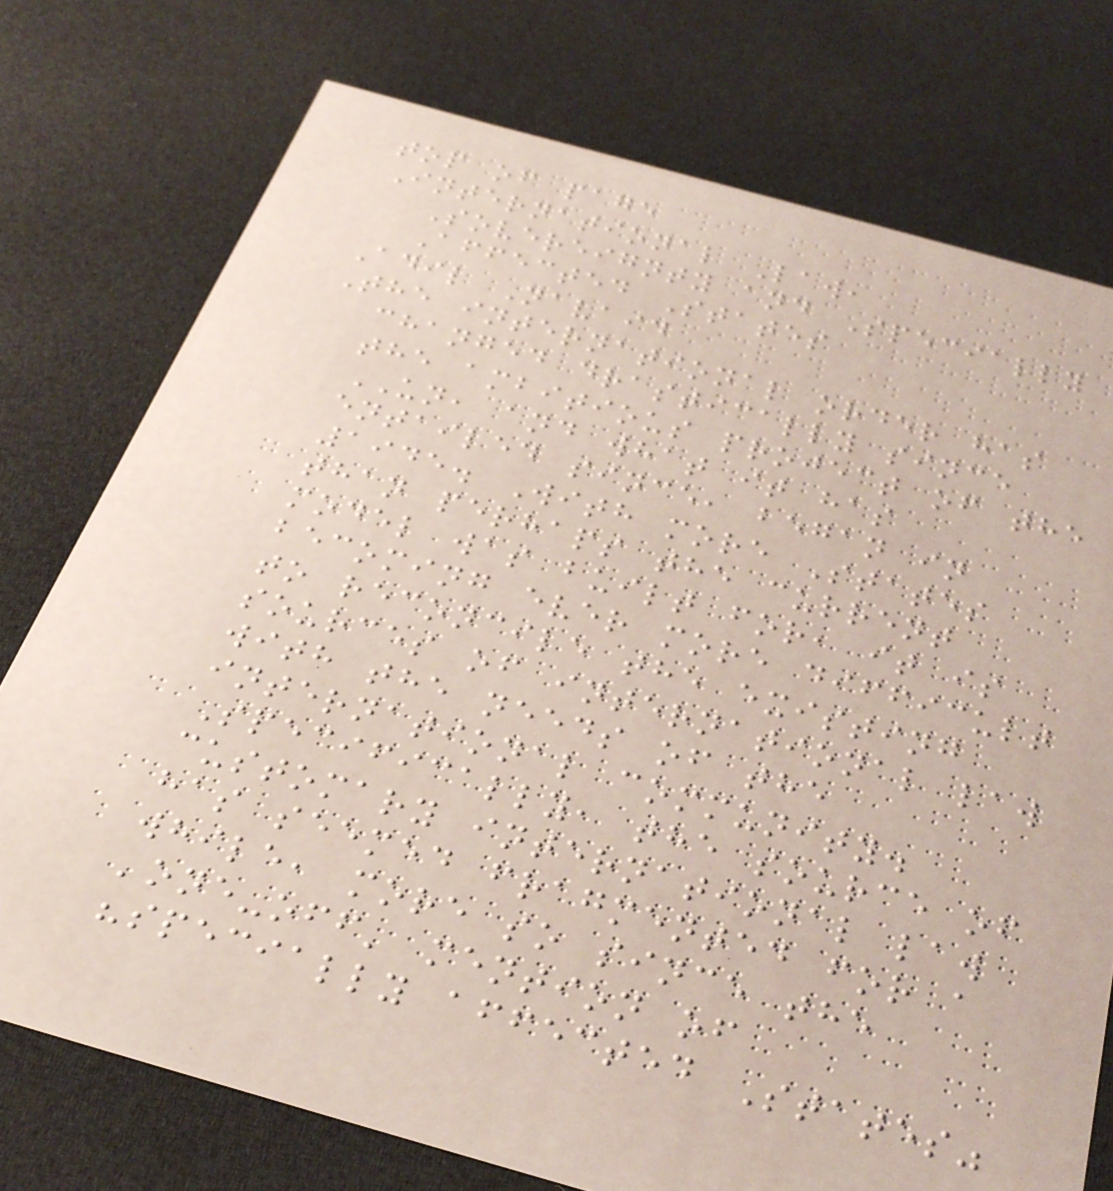top of page
International Law,
Sovereignty and Specially
Affected States
Adil Navaid
The international order has
changed drastically since
the ambitious project of the
UN, and what it has
entailed since, began in
1945. With more States
than perhaps the current
model was built for, it is
becoming ever more difficult
to reconcile the existing
sources of international law
with the needs of the
international community.
Specifically, the source of
customary international law
has seemed fragmented for a
while, more so since the
'one-off' mention of
"specially affected States"
